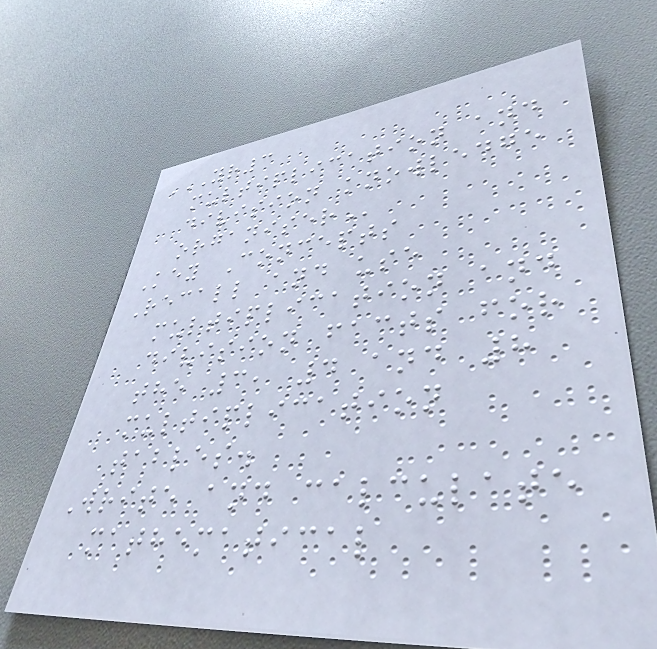YR3
MULTIPLICATION AND
DIVISION KNOWLEDGE
ORGANISER
Key Concepts
Recall and use
multiplication and
division facts for
the 3, 4 and 8
multiplication
tables.
Write and calculate
mathematical
